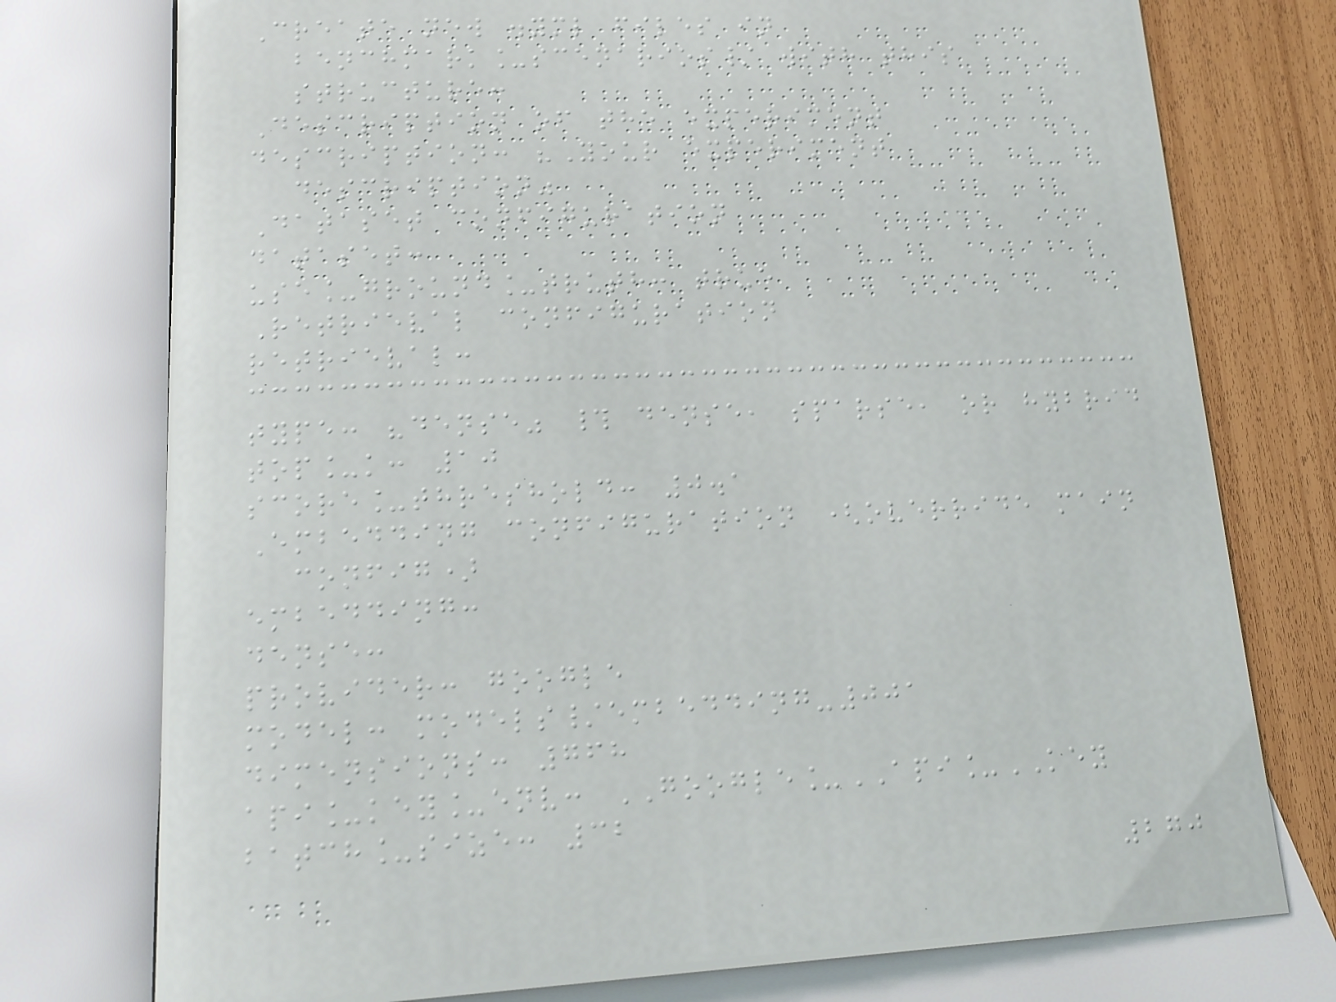Create new .yml files in
benchmark_scenarios/ with this
structure:
Description of the experiment
description: "Your experiment
description"
Dataset configuration
dataset:
use_ground_truth: true
Retrieval configuration
retrieval:
type: "dense" # dense, sparse, or hybrid
top_k: 10
score_threshold: 0.1
Embedding configuration (override main
config)
embedding:
dense:
provider: google
model: models/embedding-001
dimensions: 768
api_key_env: GOOGLE_API_KEY
batch_size: 32
270
